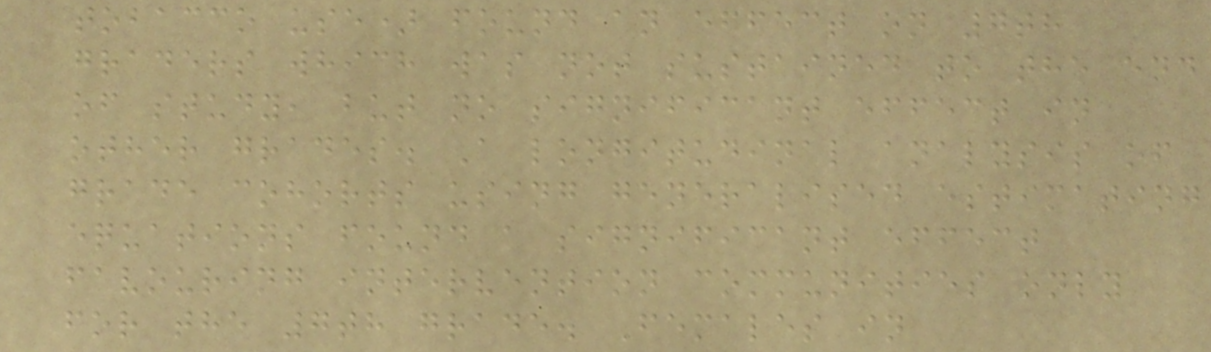tobacco use) found an effect on 7th
graders which was not sustained to the end
of study, but no significant effect in
other grades. A longitudinal analysis of
grade cohorts using generalised estimating
equations found a significant effect
favouring intervention communities only
for the 7th grade. Females in
